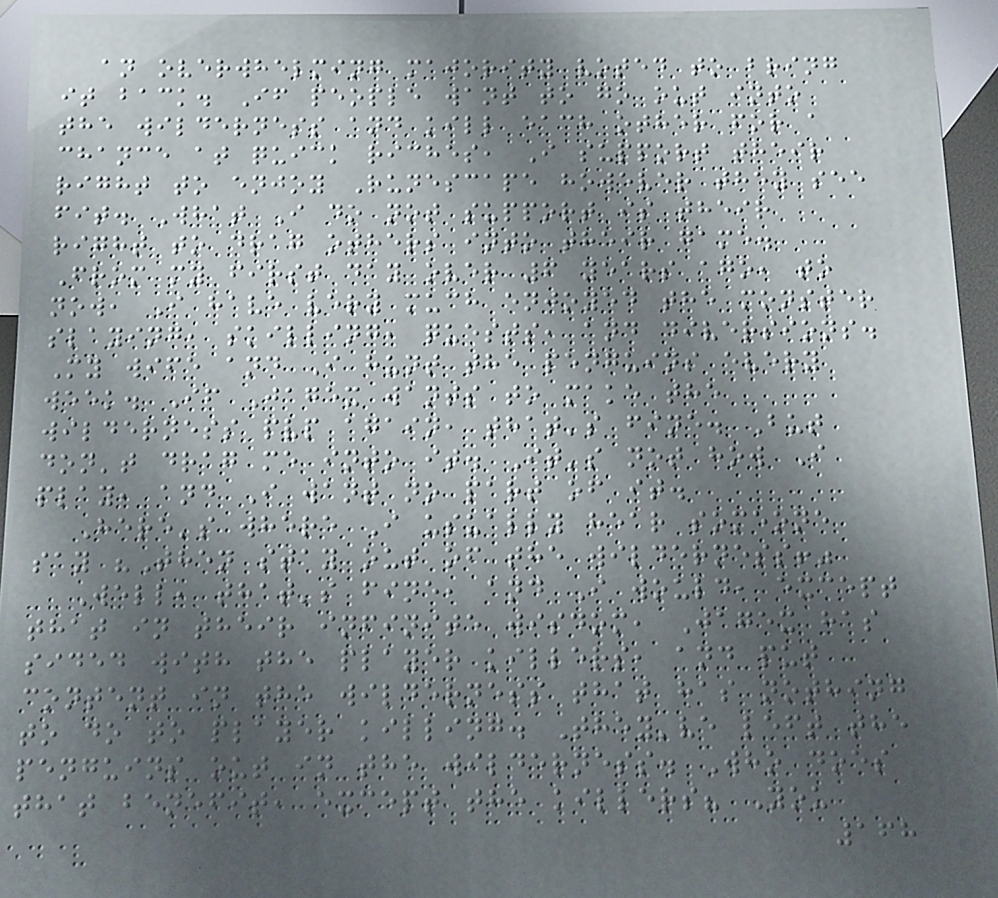an overwhelming majority voted to bring
it back. If people want to go out into
the wilderness and kill each other for a
chance at quick riches, I support their
right to enjoy Runescape however they see
fit. What I do not support is their
right to drag others into their game.
From my first day over 6 years ago, to
now, I have very much enjoyed the monster
slaying, skilling, quests, and diversions.
My wife and I hunt the penguins every
week. If Jagex wants to make the
wilderness pvp again, that's fine. But
don't drag me into it. It's not how I
play, and I want no part of it.
Here's where I usually hear someone
say "Then stay out of the wilderness!"
Well, that's fine, and I would, except
that in their infinite wisdom, Jagex has
sided with the player killers, and put
content in the wilderness that has nothing
to do to player killing. They've left the
penguins out in the wilderness. Who does
that benefit, except the killers? You
168
